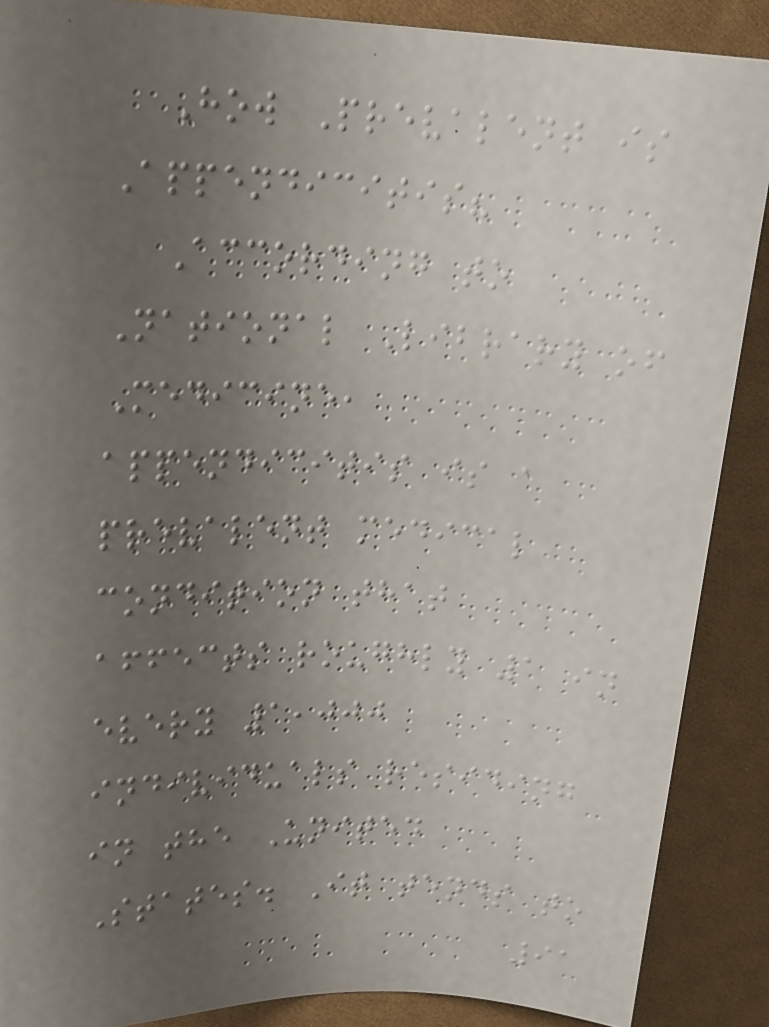How Prevalent is
Appendicitis?
According to
National Library of
Medicine,
appendicitis is a
prevalent medical
condition that
affects roughly 1 in
every 1,000
individuals residing
in the United
States. It tends to
91
